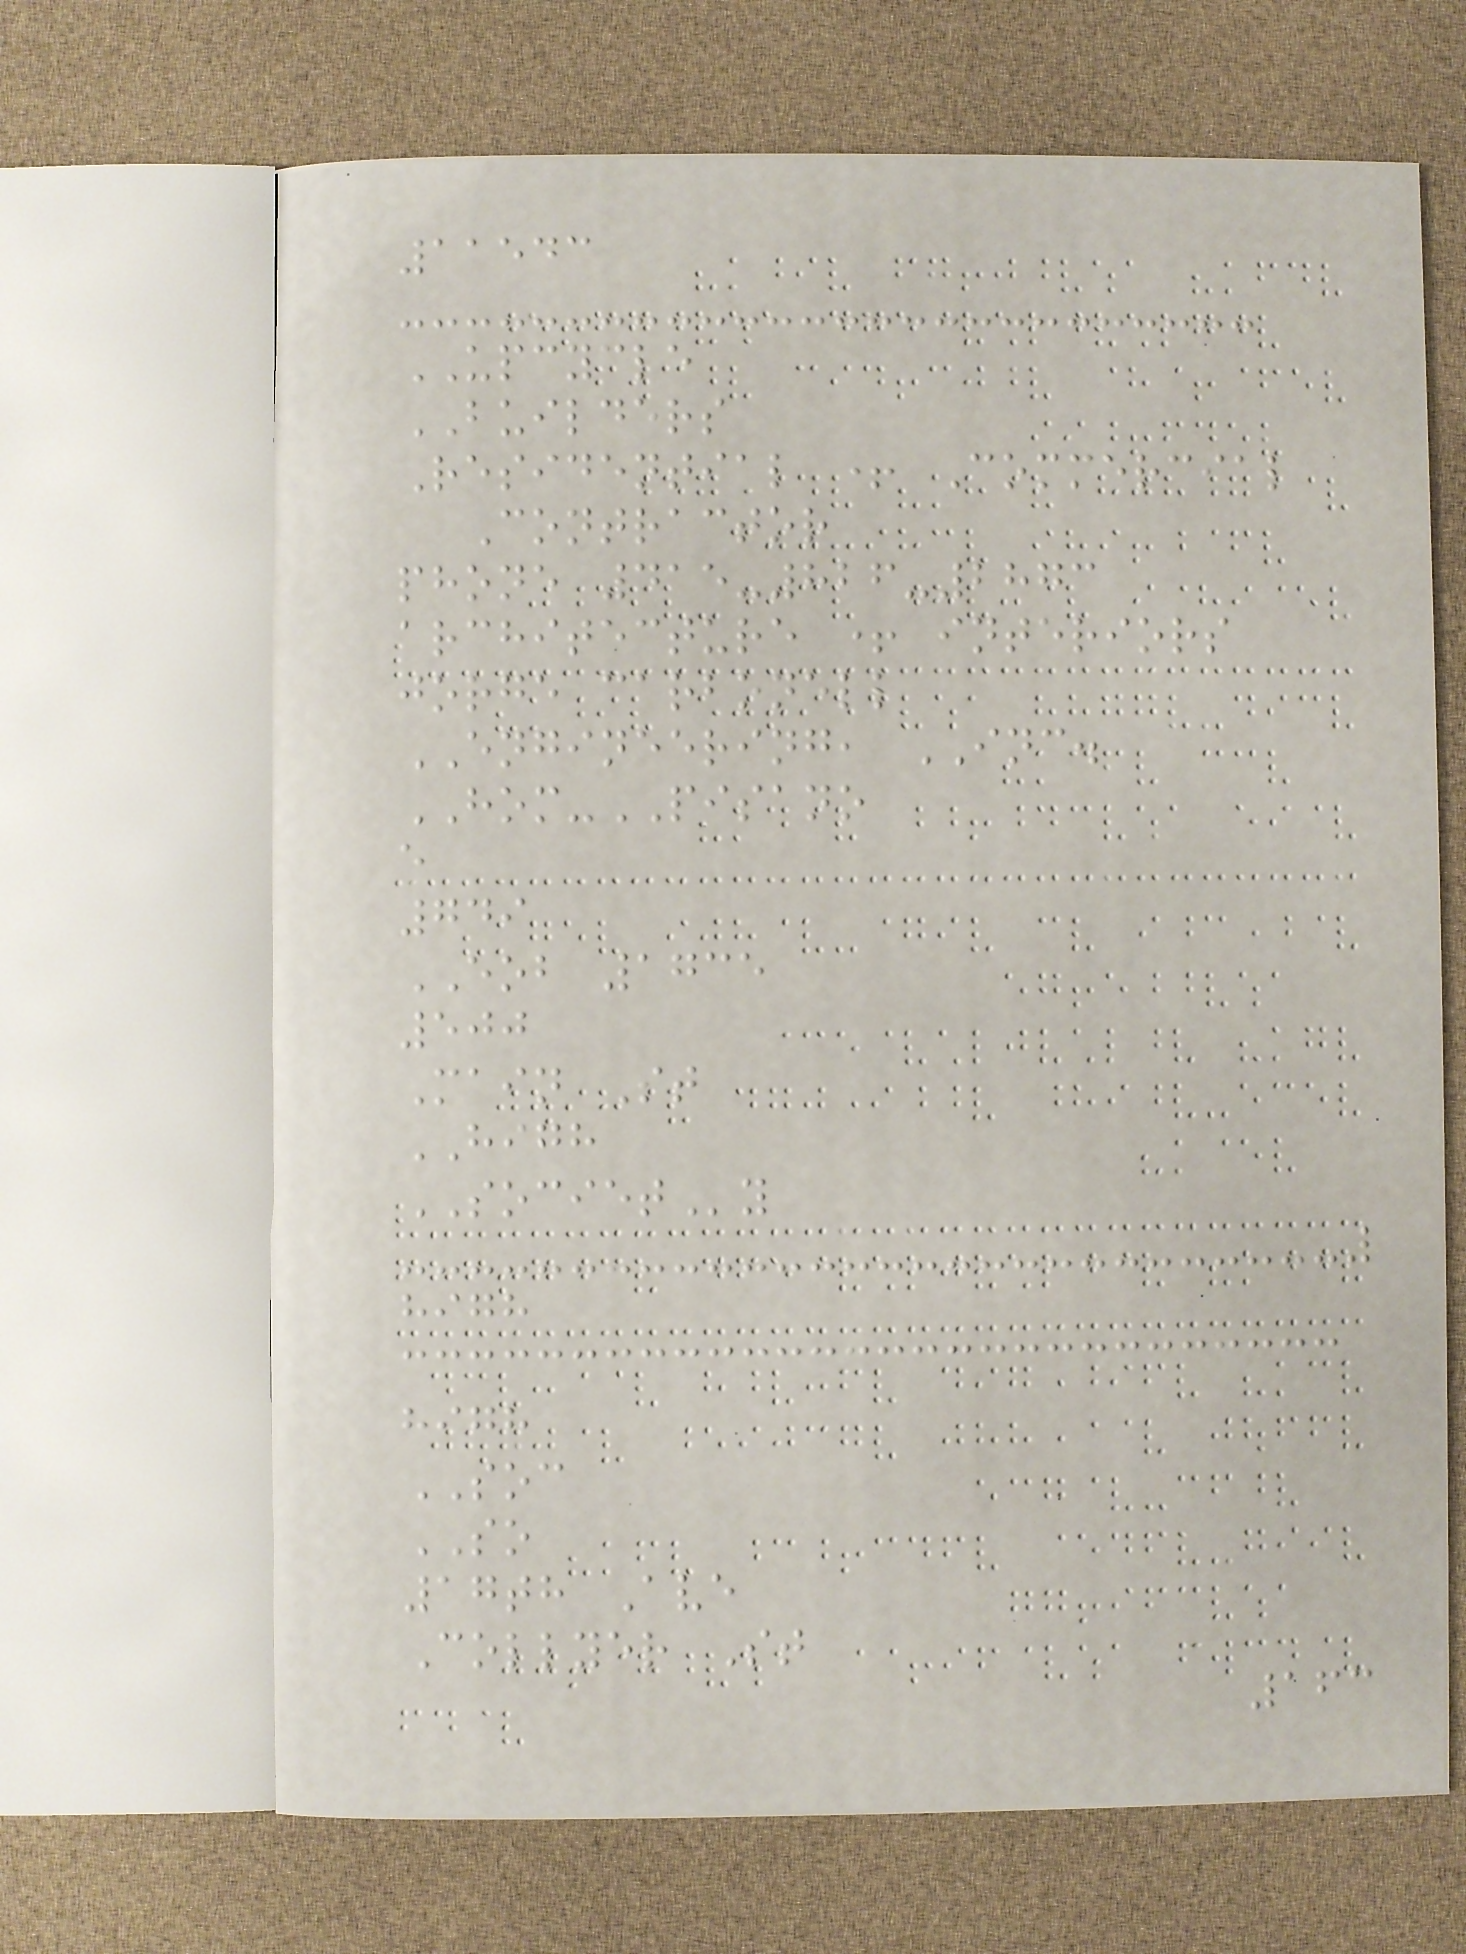11543
UPCYCLE
BUILDERS
Residential + Commercial
Contractor
phone 415-826-2873
architecture + interiors
jorge carbonell
ENGINEERING, INC.
HOM-PISANO
e
749
EOB 1735
500
Main St
HIGH
SOCIETy
high
high
SOC
SO
17th Ave
Collyer St
163
